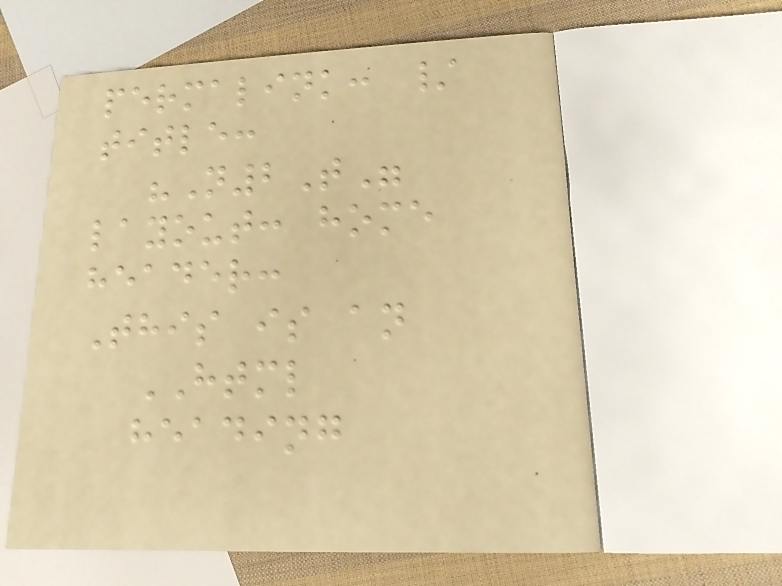permalink: /
title:
"N2T"
layout: home
header:
This is an
HTML
heading
